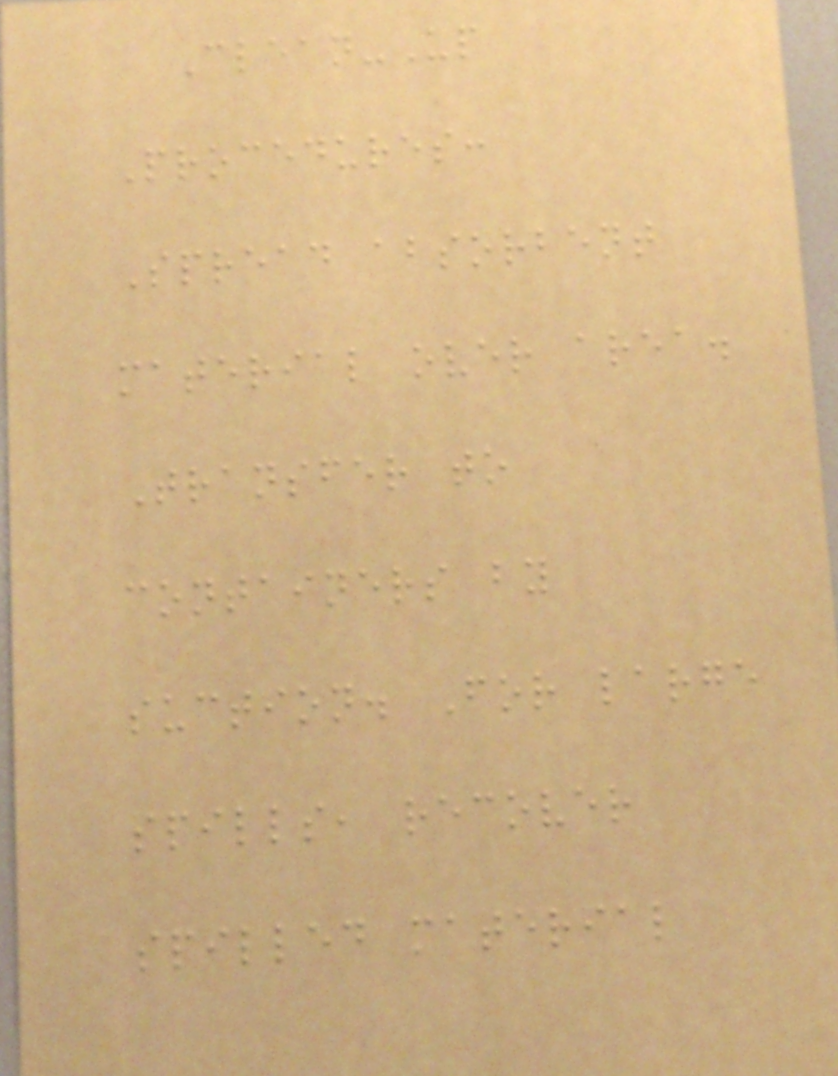Clean-Up
Procedures:
Spread absorbent
material over area.
Transfer to
containers by
suction. For large
spills, recover
spilled material
